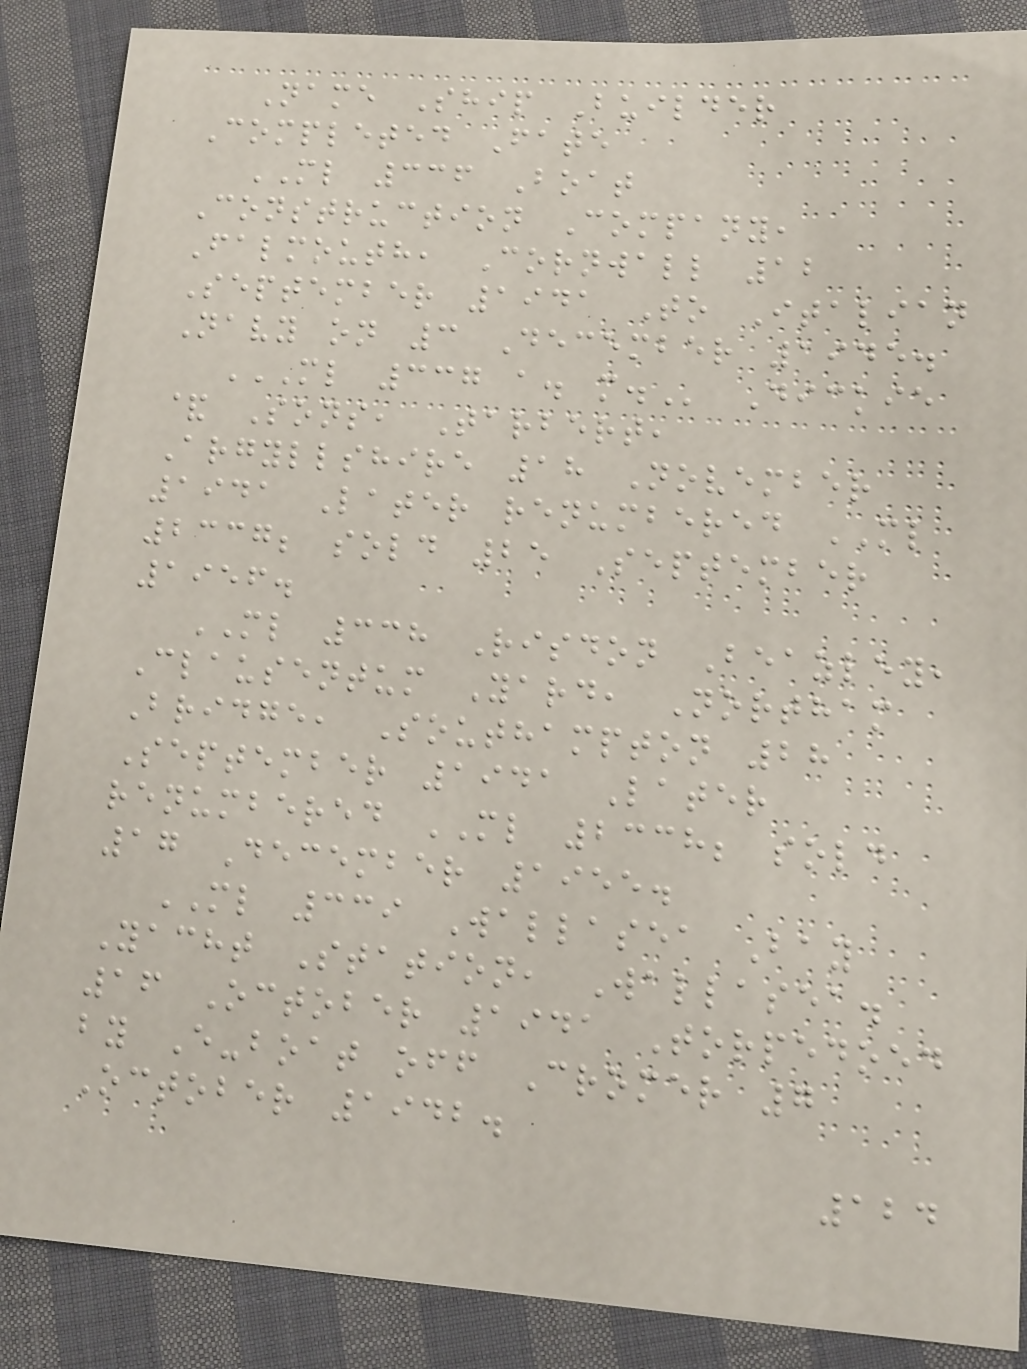Name Ship Builder
Completed Fate
ML 336 Boat
Construction Company,
Falmouth, Cornwall 12
September 1941 To Italian
Navy on 3 December 1945.
ML 337 A. M. Dickie
& Sons, Tarbert,
Argyllshire 18 November
1941 Later renumbered ML
2337; sold 25 September
1956.
ML 338 Risdon Beazley,
Clausentum Yard, Northam
Bridge, Southampton 28
September 1941 Later
renumbered ML 2338; sold
17 December 1955.
ML 339 Wallasea Bay
Yacht Station, Wallasea.
16 October 1941 Torpedoed
by E-boat off Cromer 7
October 1942.
124
